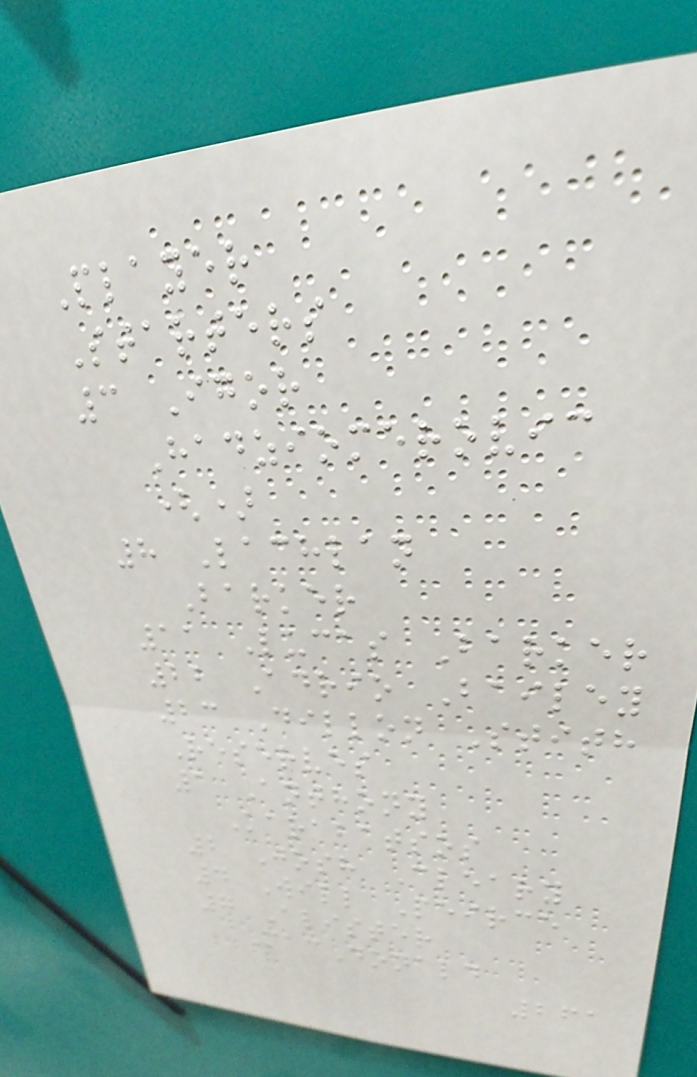Player
Starters
3 Igor
Hadziomerovic
()
8 Lachlan
Barker
11 Lucas Barker
22 Adrio Bailey
23 Dillon Stith
Reserves
1 Anthony
Karabatsos
2 Josh Cleary
4 Will Peirce
7 Alister
MacDonald
261
